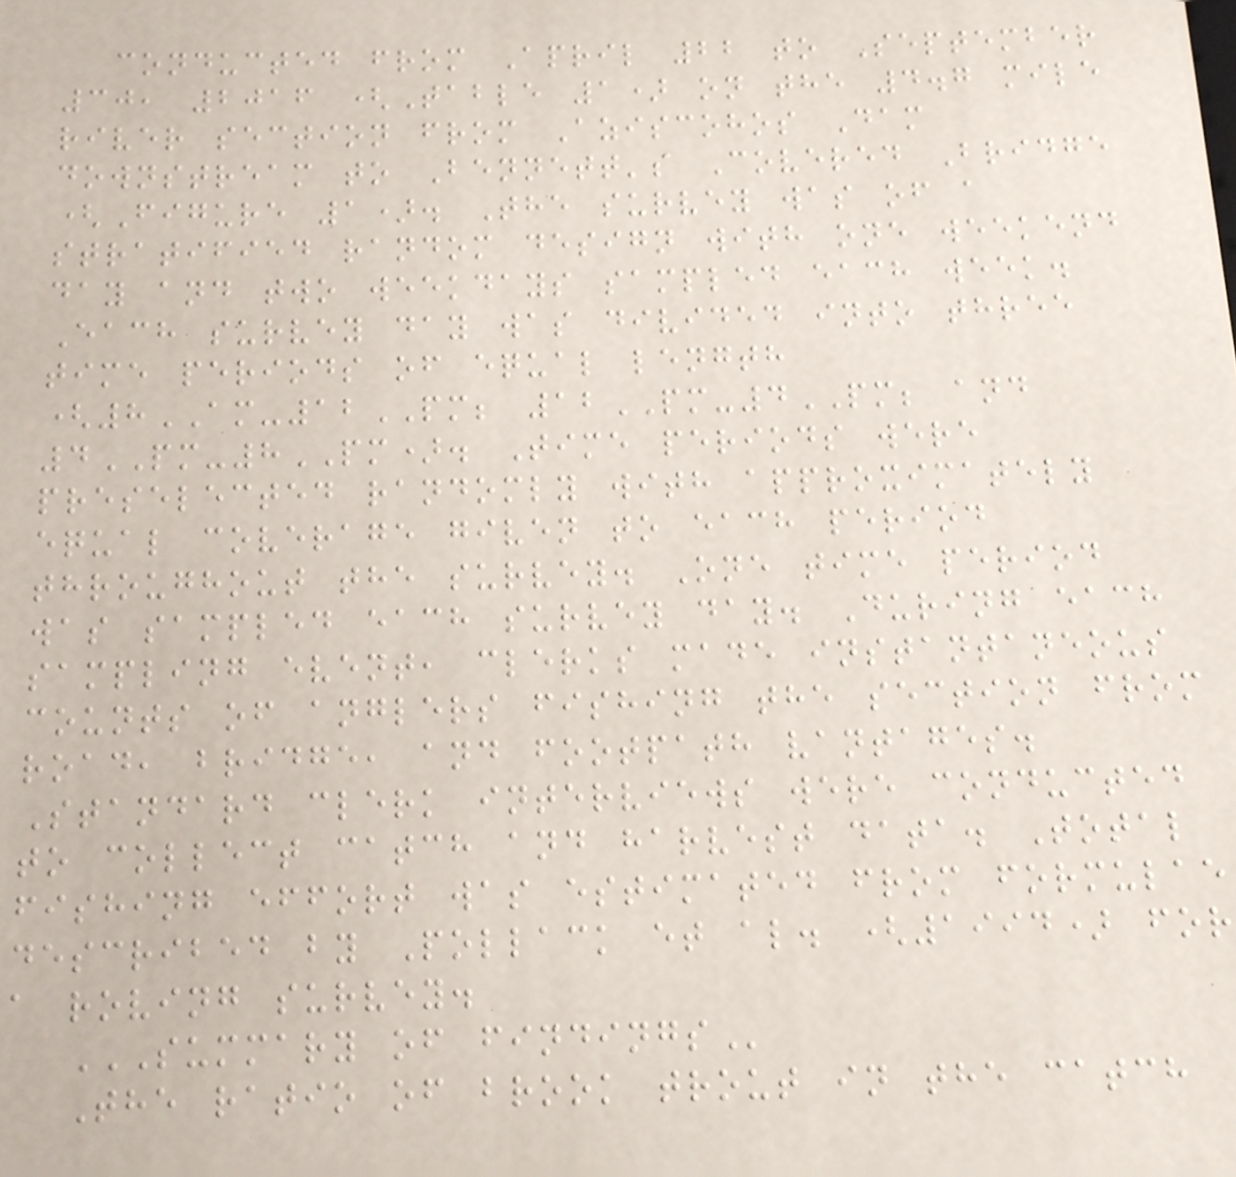conducted from April 22 to September
30, 2016 (Table 1) on the 4.7 mile
river section from Aziscohos Dam
downstream to Bennett's Covered Bridge
(Figure 1). The survey was of a
stratified random design with one weekend
day and two weekdays sampled each week.
Each survey day was divided into three
time periods of equal length
(8AM-12PM; 12PM-4PM; and
4PM-8PM). Time periods were
preselected randomly with approximately
equal coverage given to each period
throughout the survey. One time period
was sampled each survey day. During each
sampling event, clerks made instantaneous
counts of anglers fishing the section from
road, bridge, and footpath vantages.
Standard clerk interviews were conducted
to collect catch and harvest data. Total
fishing effort was estimated from formulae
described by Pollack et al. (1994) for
a roving survey.
SUMMARY OF FINDINGS
The ratio of brook trout in the catch
